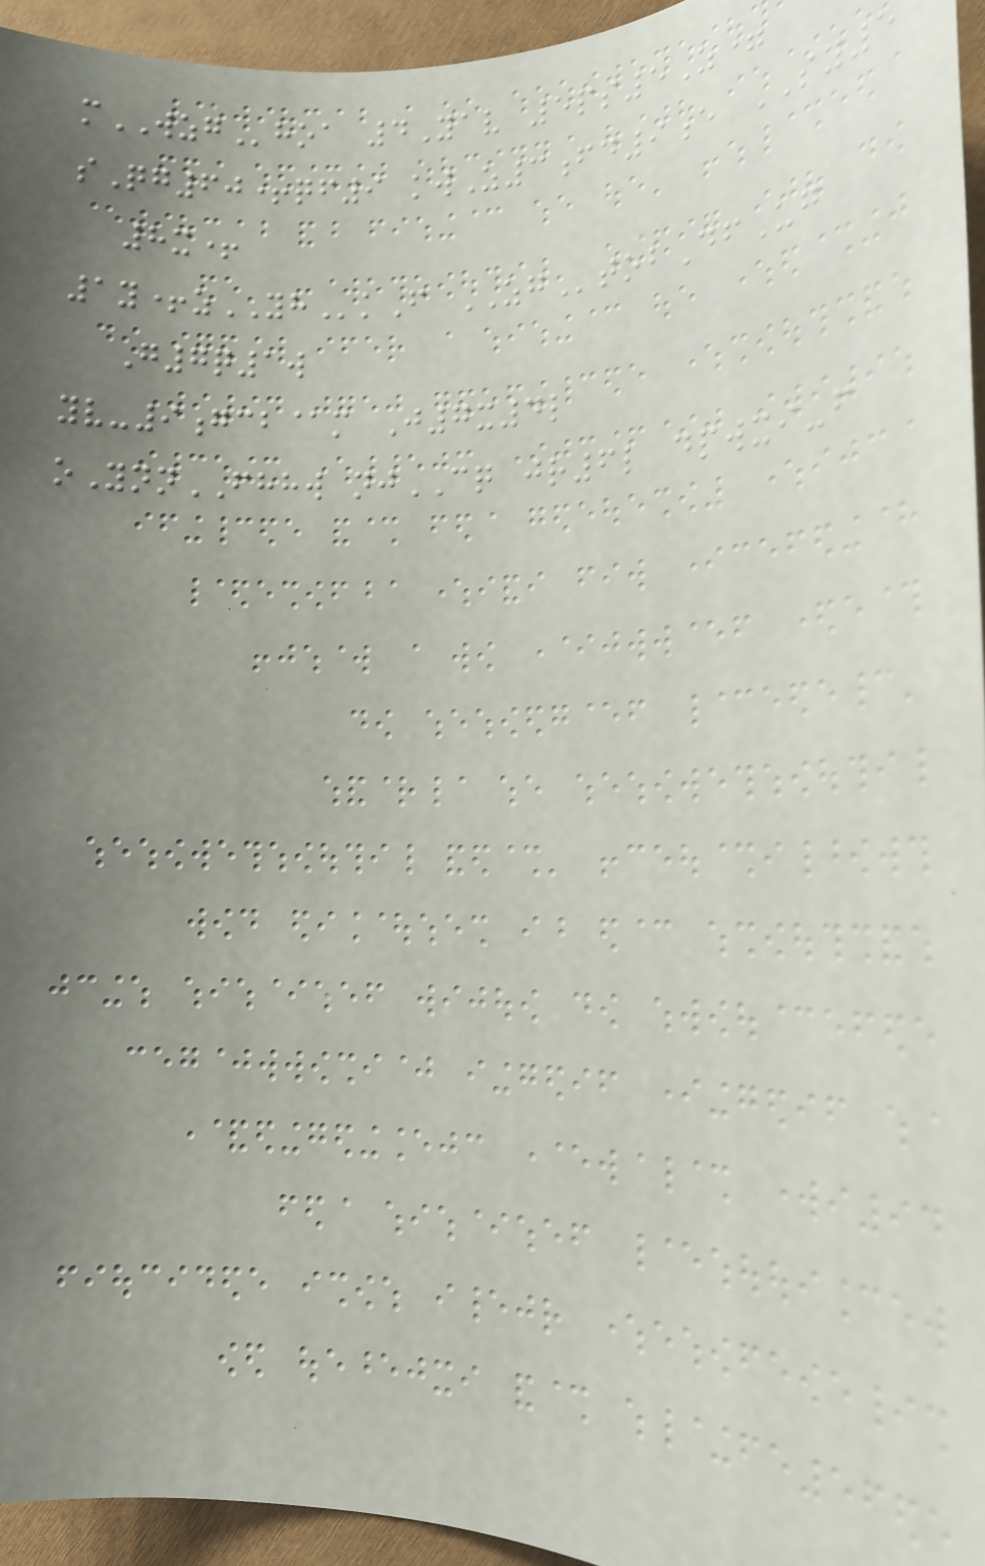mWZGhoa 4Yav 5ps5Z=
sQg60+qf9 kwZ3fd9e SY5
8x+
1y+zYHkF ZGtobDfUg
G7q1w
yv-9gcb@m J7x4l
oYnnFHHW njCQ jr6l dpwxi-f
